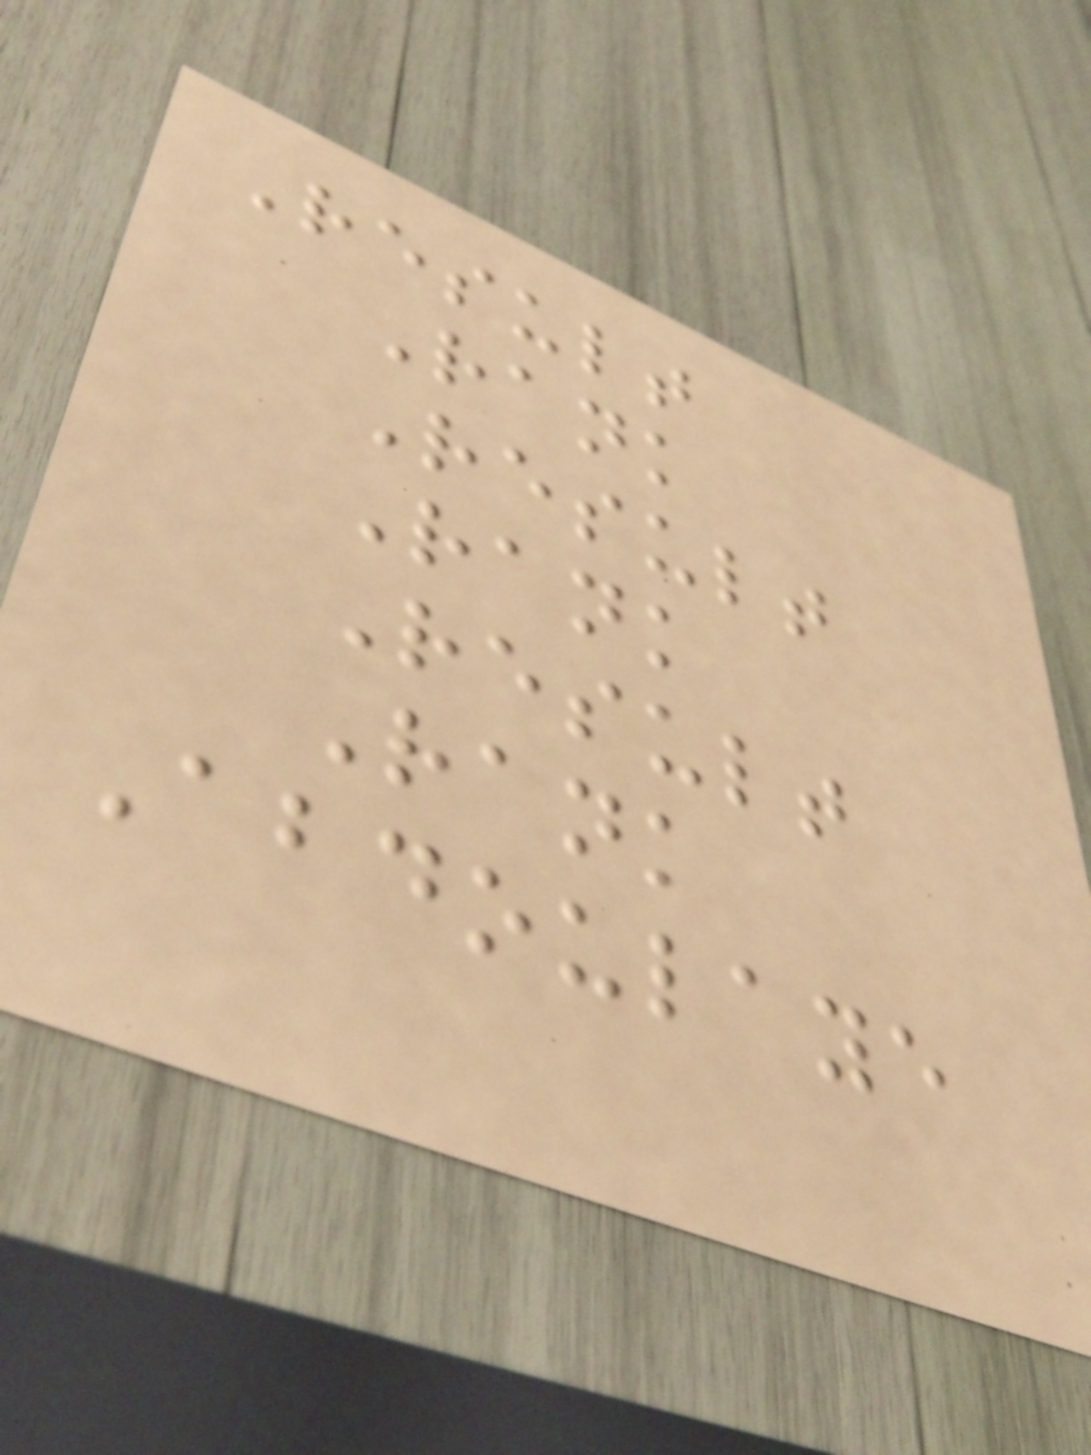Result
Rank
Result
Rank
Result
Rank
Abdoulaye
